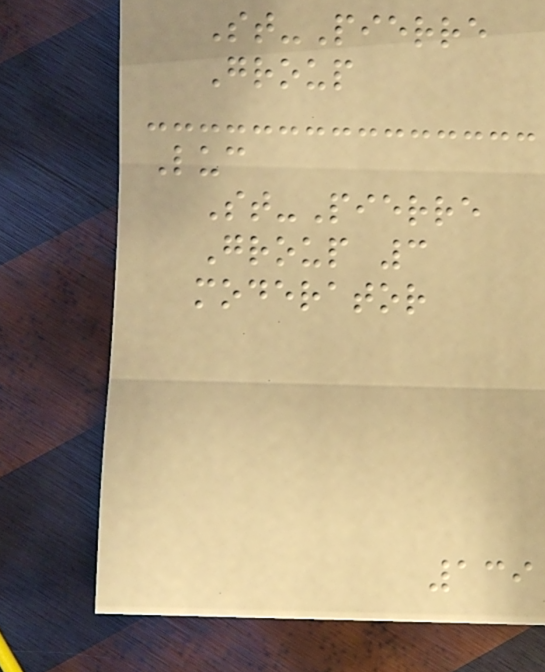St-Pierre
Group
Luc
St-Pierre
Group 3
moderator
139
